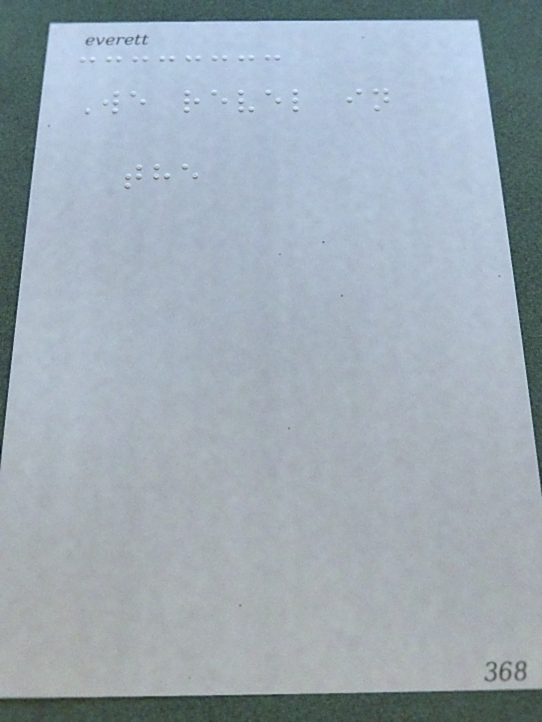We revel in
the
